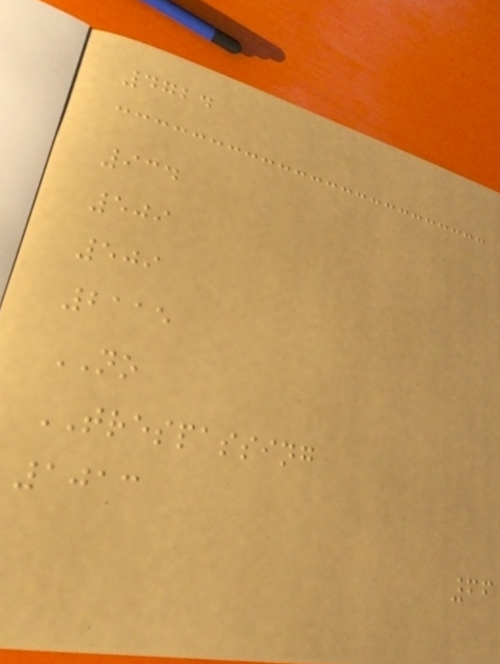4724
934
509
509
2115
NO
TRESPASSING
1013
66
